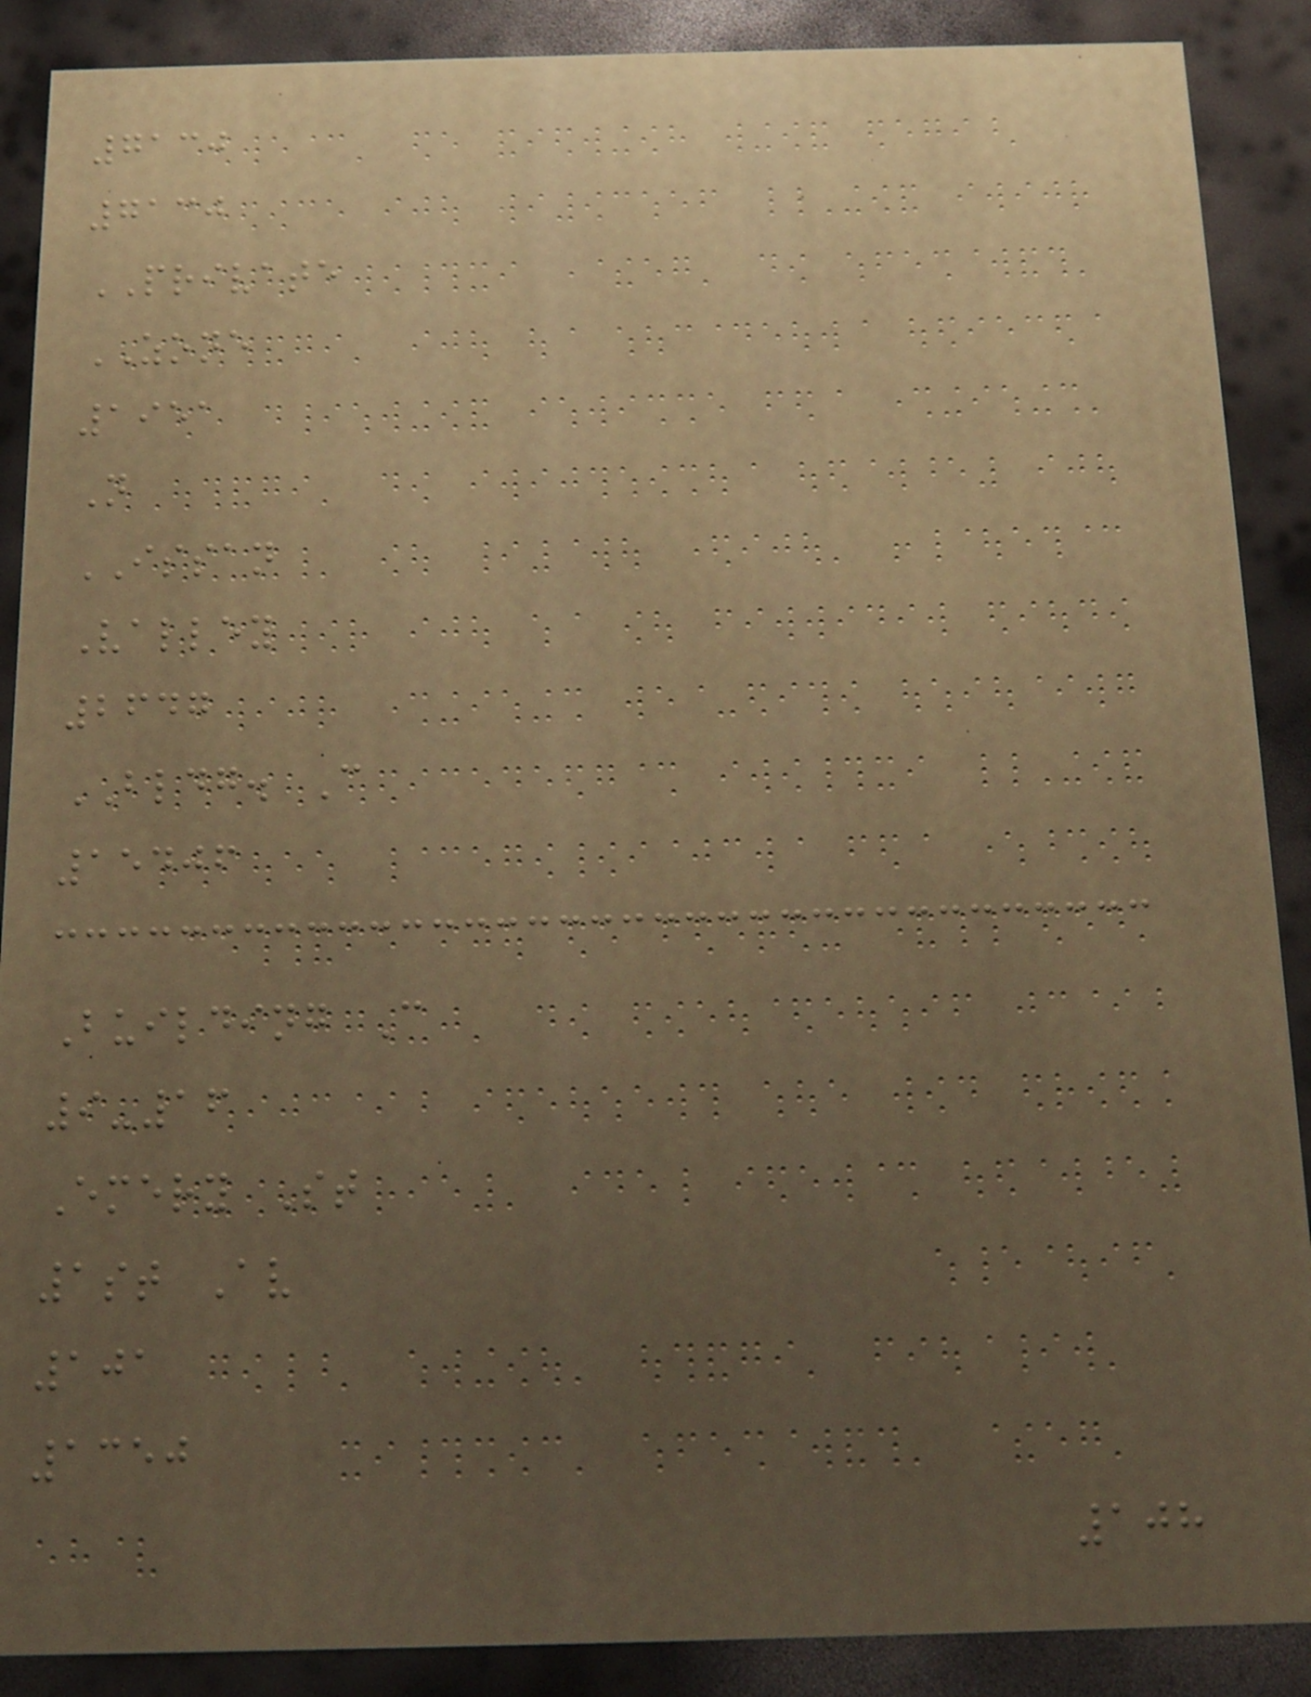7130
7130
PRIVATE
ZONE
1951
N
ISSAN
Valley
2647
BLDG. C
15406
Building C
9-16
Emery St
1st Av
101
1350
108
